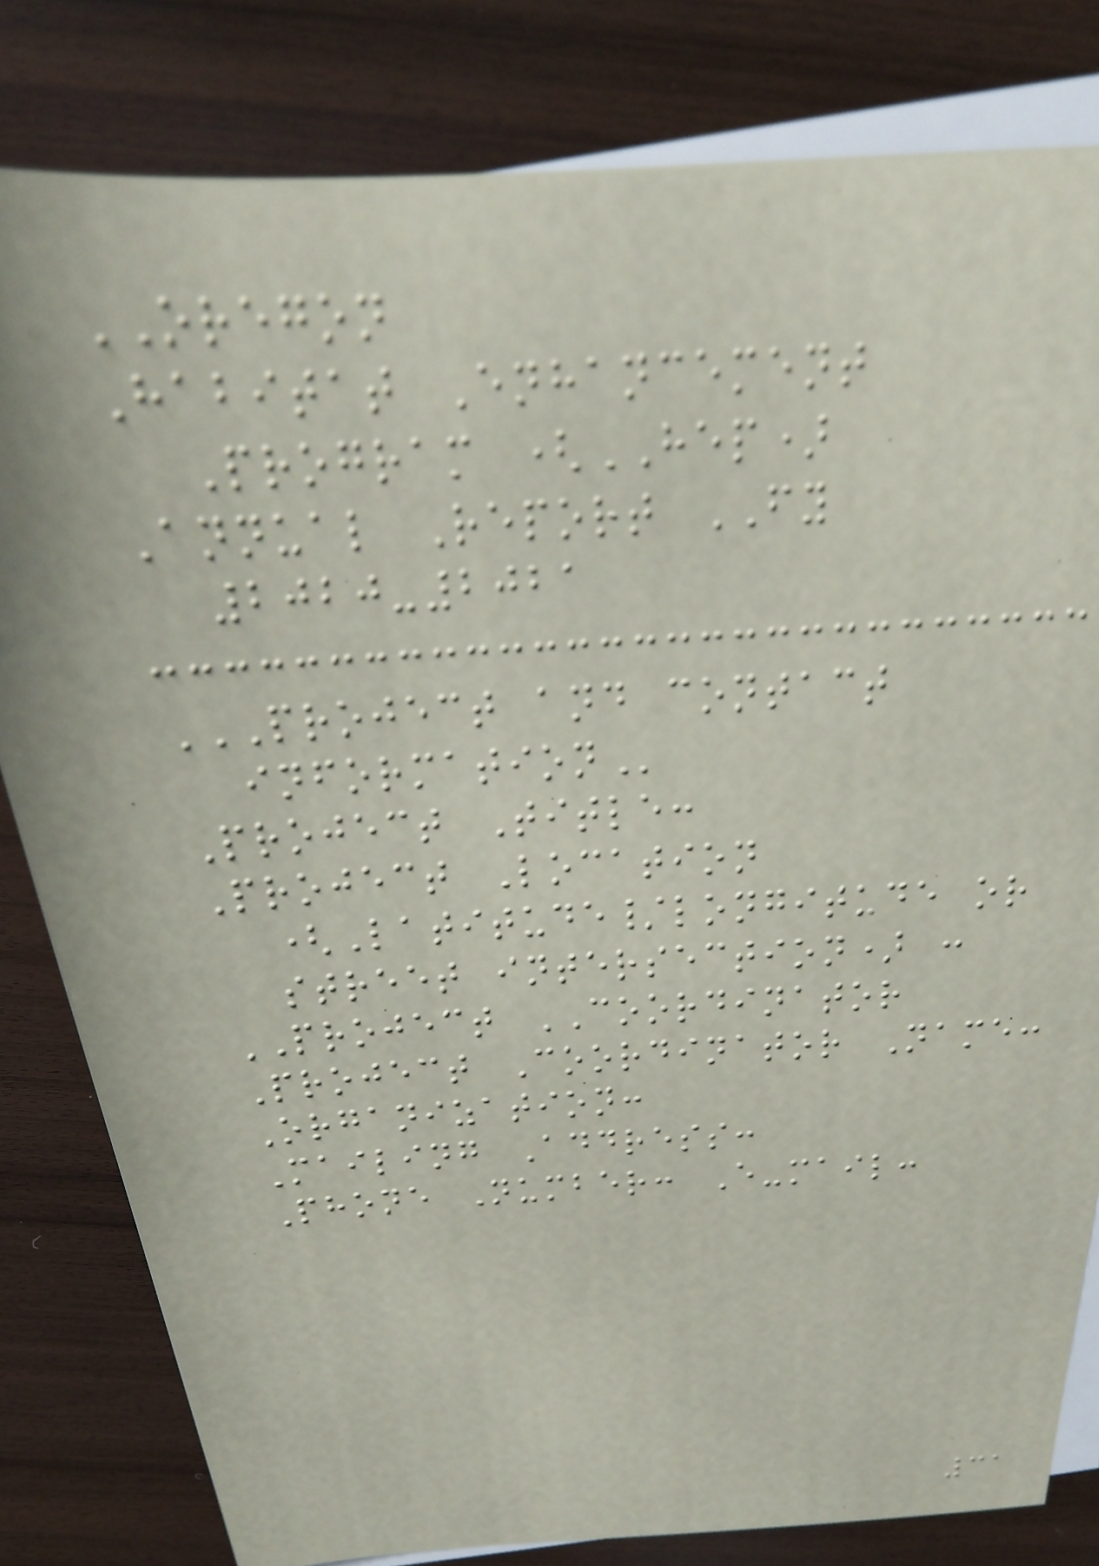OREGON
Habitat Enhancement
Program (HEP)
Annual Report FY
2020-2021
PROJECT AND CONTACT
INFORMATION
Project Title:
Project Location
(Latitude/longitude or
street intersection) :
PROJECT COORDINATOR
Project Coordinator Name:
Organization:
Mailing Address:
Phone Number: E-mail:
31
